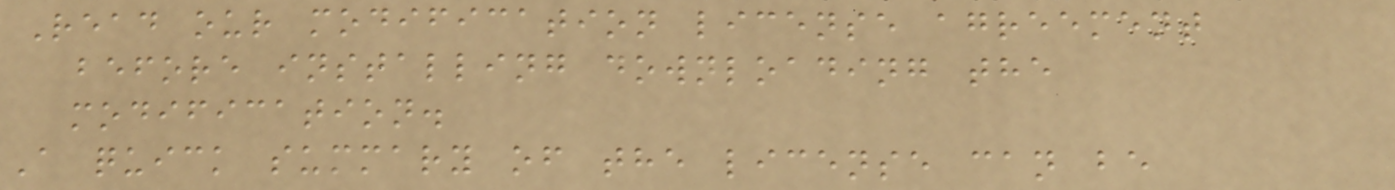Read our modification license agreement
before installing downloading the
modification.
A quick summary of the license can be
